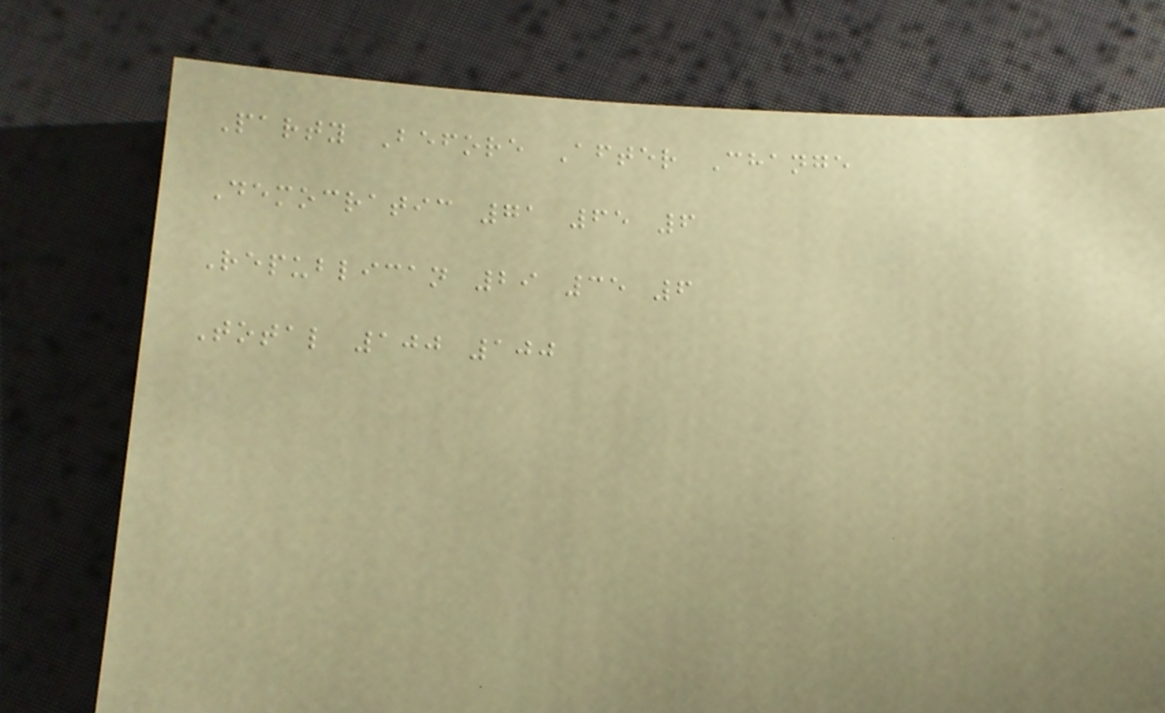Party Before After Change
Democratic 71 65 6
Republican 29 35 6
Total 100 100
